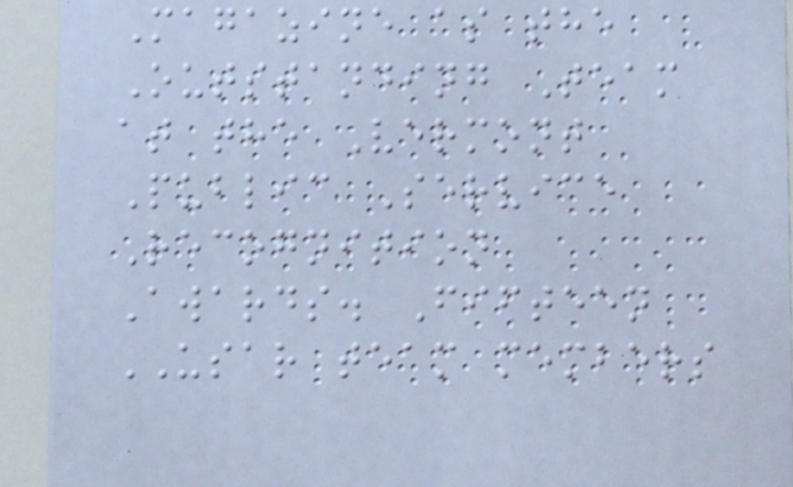Magazine as the
Outstanding Team
at the Vermont
Public Service
Recognition
Awards. Fifteen
USAR team members
